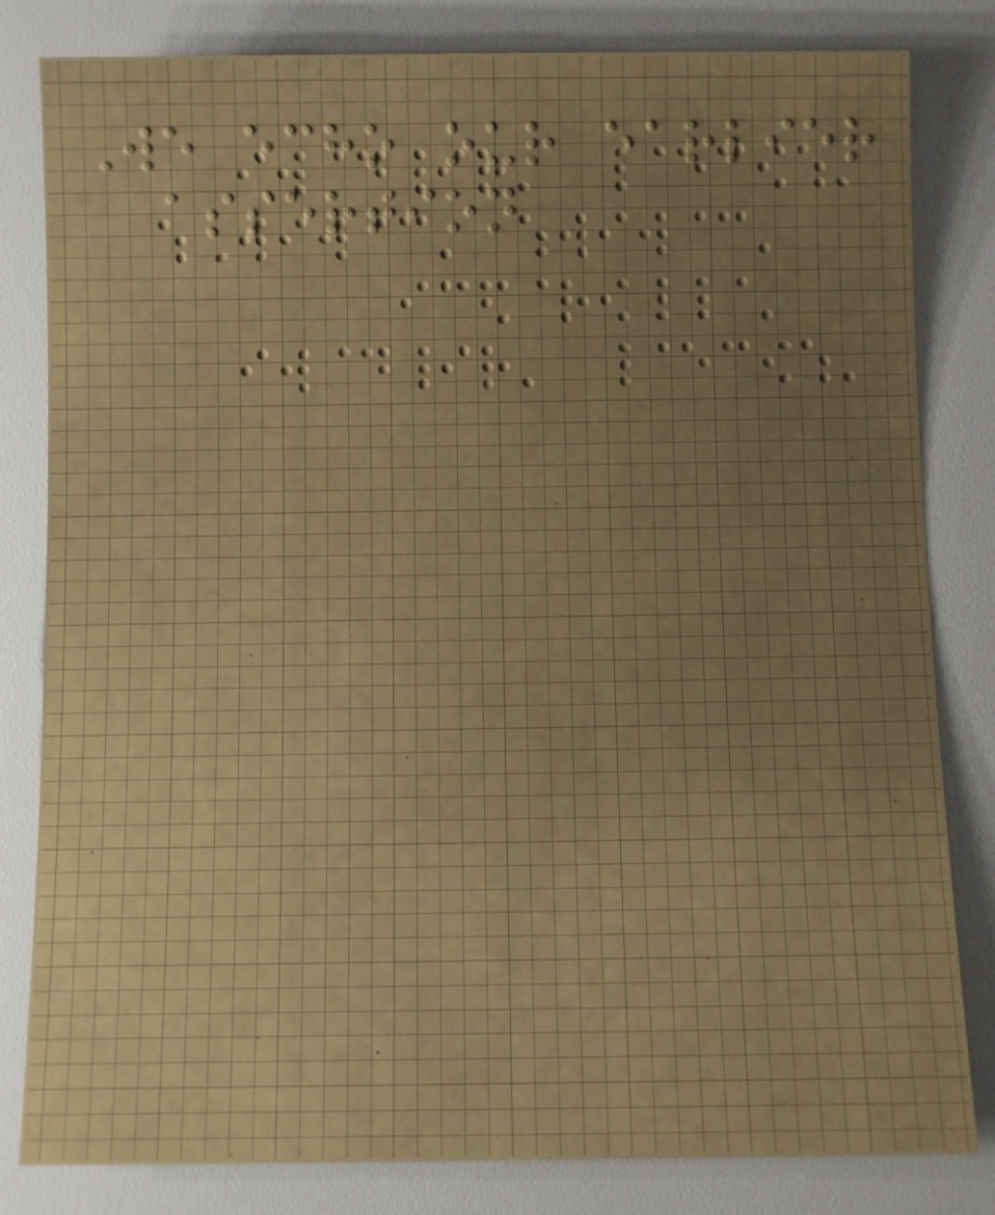We echo our earlier
assertion
